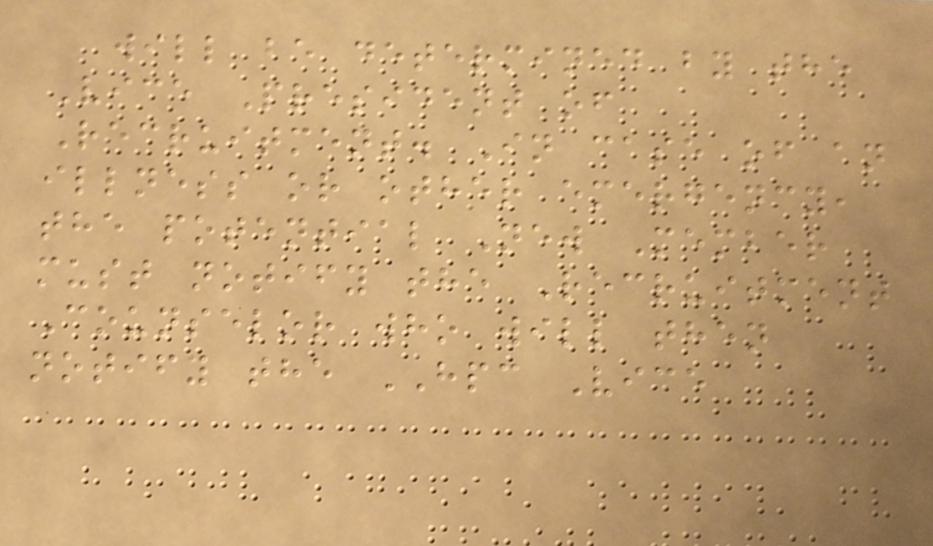will be determined by the
Vice President of
Recruitment. In case of an
illness or other emergency,
the potential New Member
must notify the Recruitment
Counselor who will then
notify the HPC Vice
